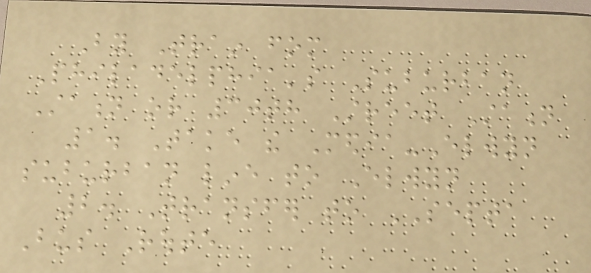By Train fom
Philadelphia's Suburban
Station or 30th Street Station
1. Take the Media-Elwyn
suburban line to Elwyn
2. Transfer to SEPTA
Bus Route
